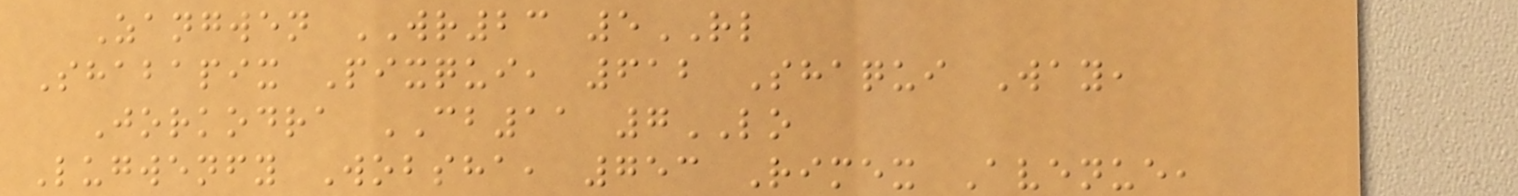Zangwen WR23 5RL
Shabapix Pixqui, 612 Shaqui Way,
Jorkodra CB11 7LO
Lugwenfy Wobsha, 753 Rimex Avenue,
